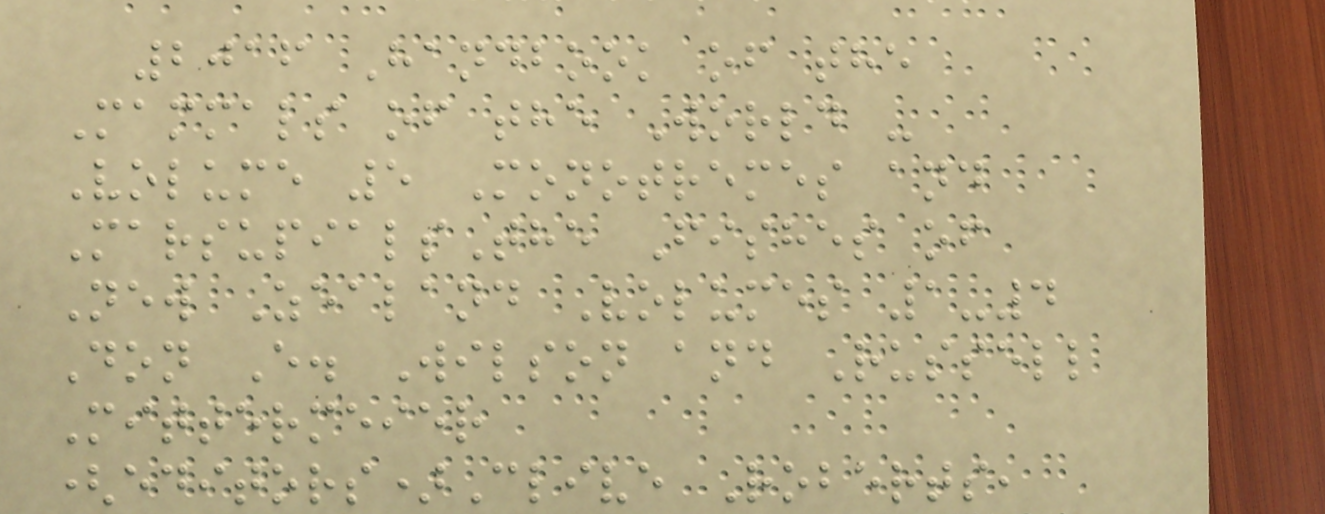2016 Handbook of the
Mammals of the World -
Volume 5 Monotremes and
MarsupialsThe Fishes of
New Zealand Volumes 1-4
Don E. Wilson and Russell
Mittermeier
(editors)Clive Roberts,
